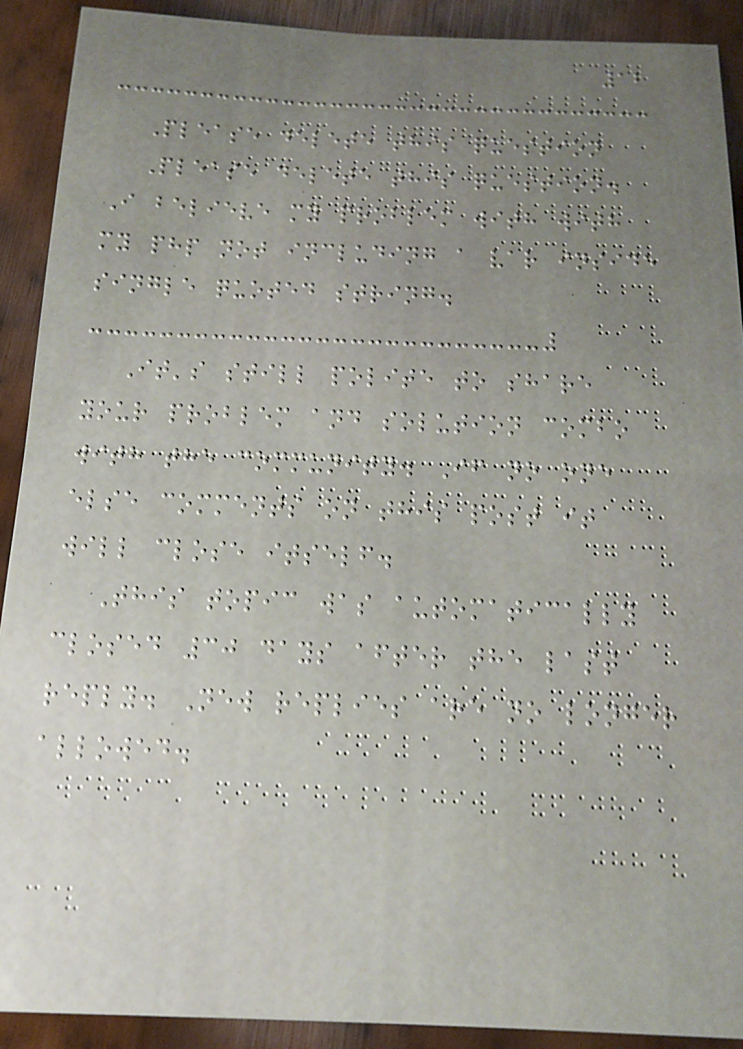12
Please delete this question
Please delete this question.
I believe my problem with with
my php not including a var inside
single quoted string.
It's still polite to share
your problem and solution combo
with the community. If no one
else comments on this post it
will close itself.
This topic was automatically
closed 30 days after the last
reply. New replies are no longer
allowed.
